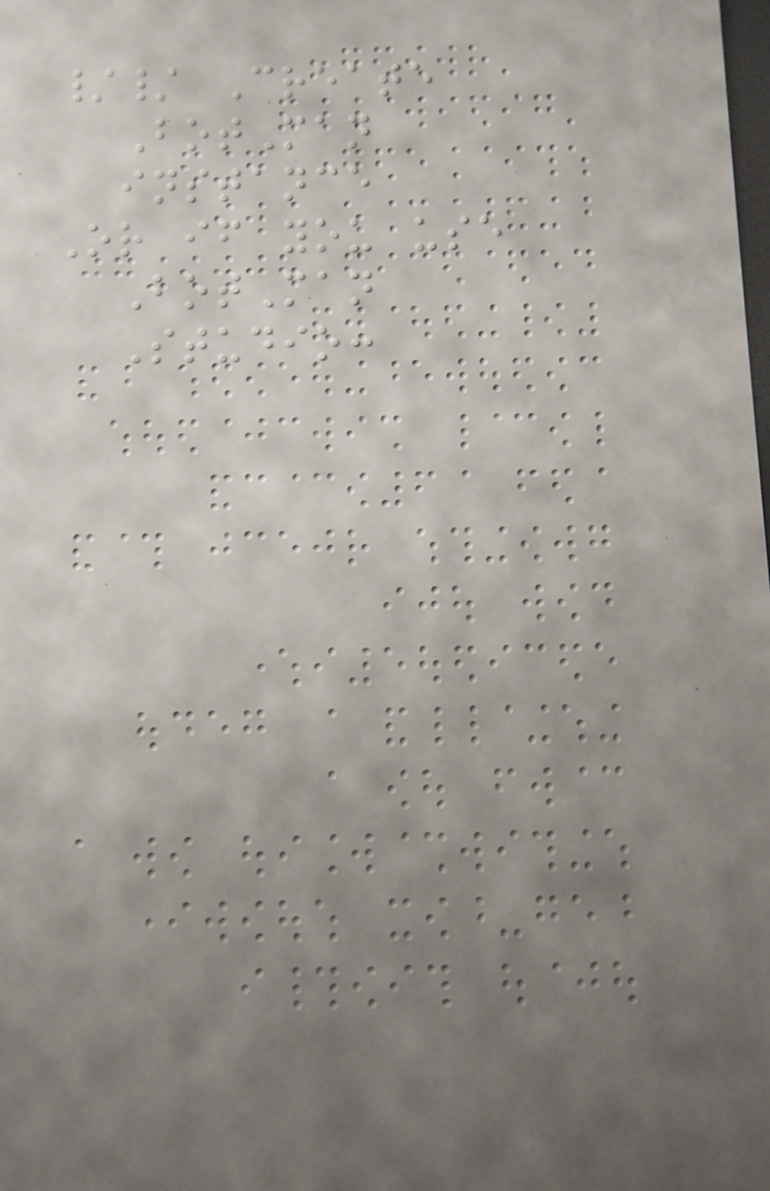// Create
BotMan
instance
Or if you use
BotMan
Studio:
